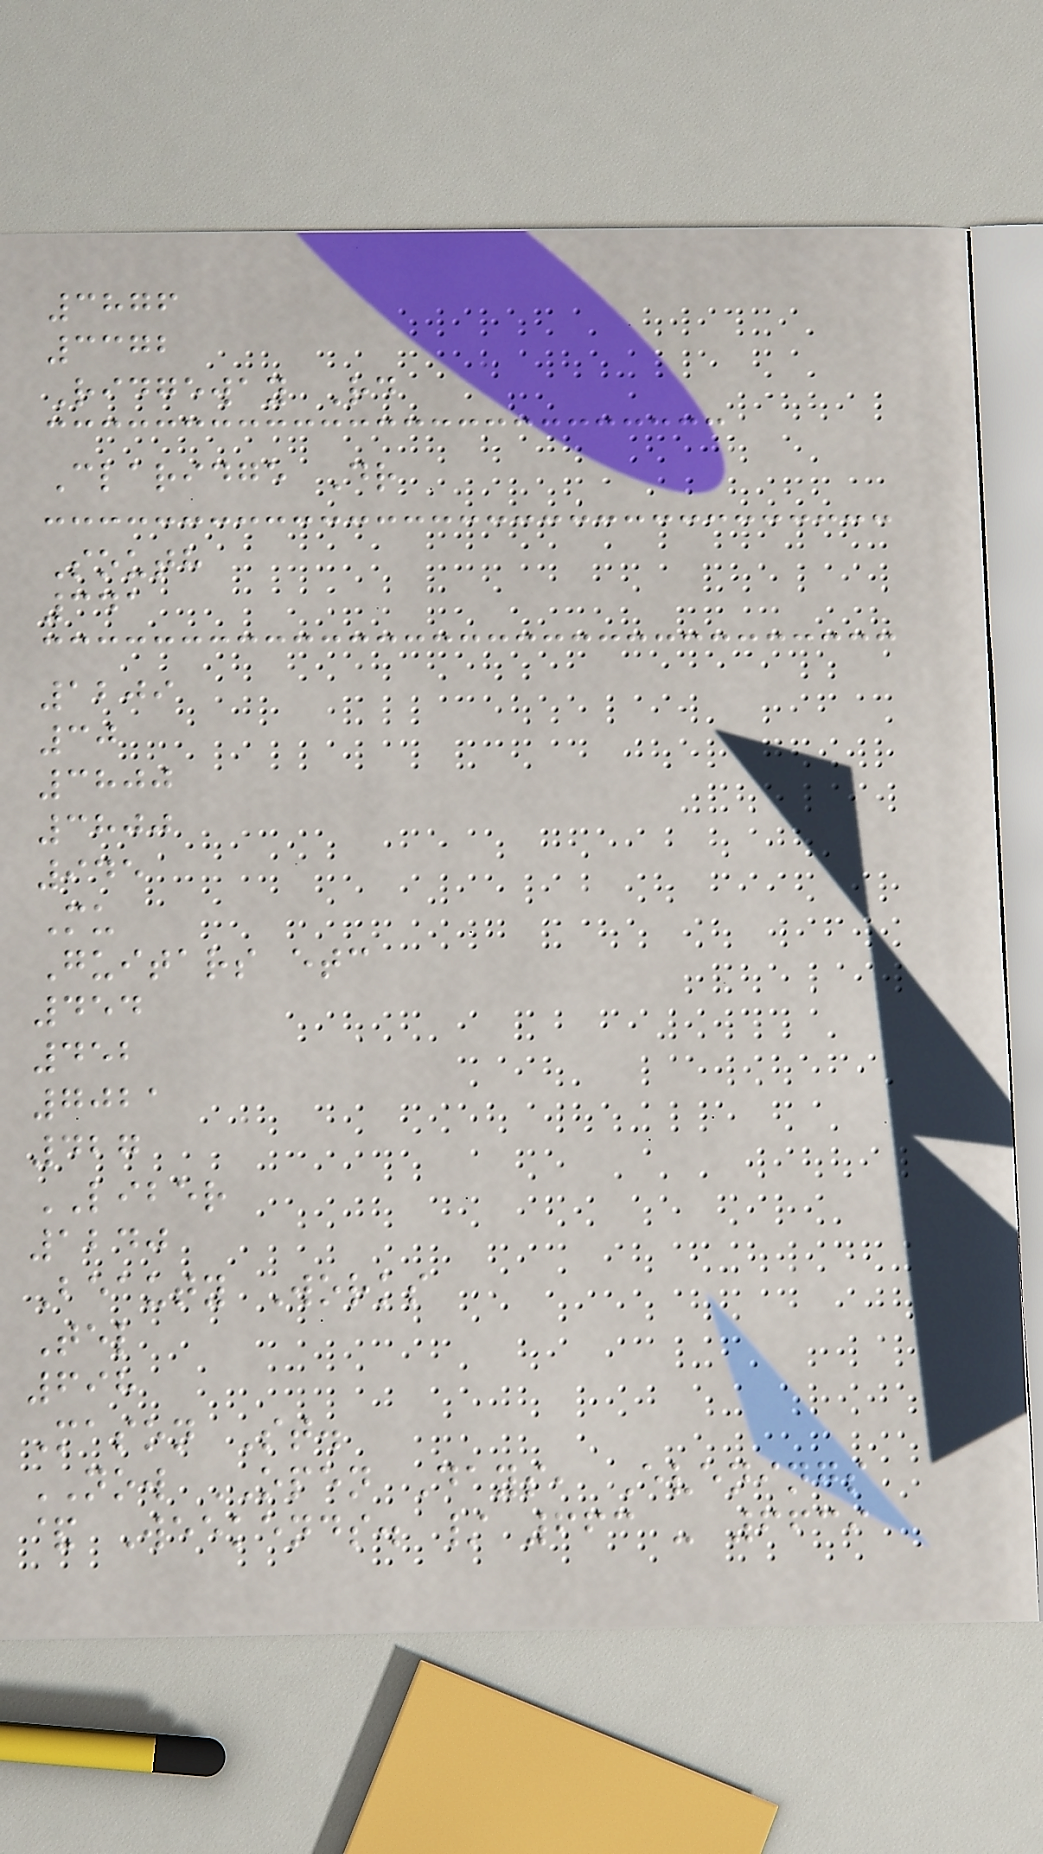3876
3372
Ridgeway Rd
Claridge Dr
South
341
1209
30
3800
3800
945
Mu
Guitars etc
454
452
7021
427
LIBER
1240
Beauty Works
Tel
698
Mason St.
NOW OPEN Days, Evenings
& Weekends. / 663 - 6639
